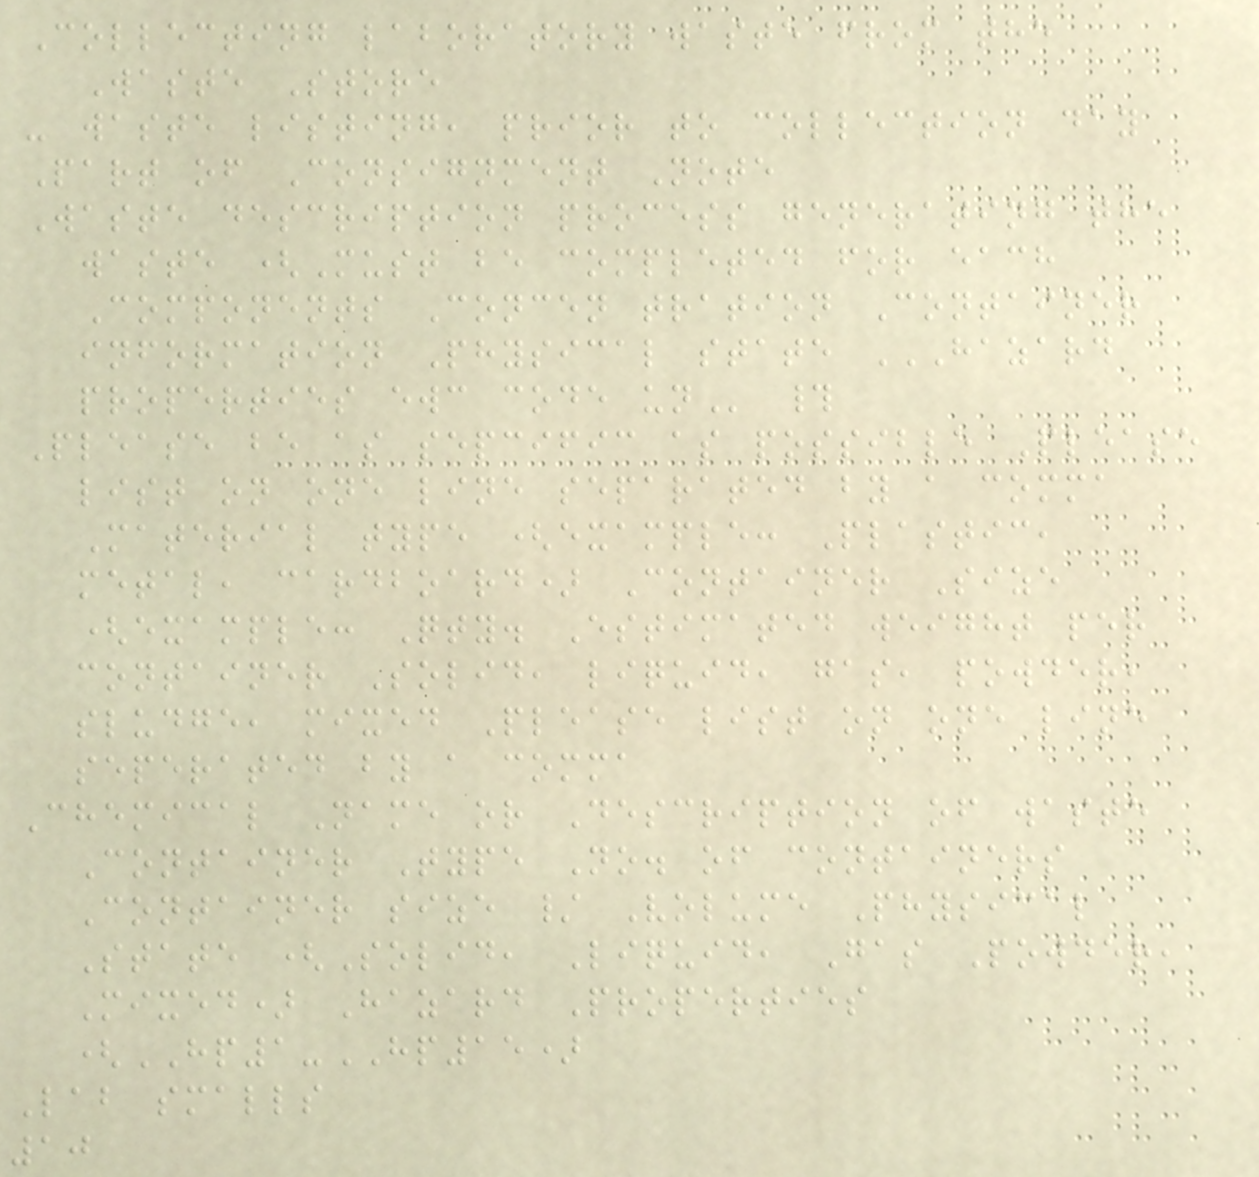Collecting laboratory waste from the
Waste Store
- waste listing, prior to collection day
Part of Consignment Note
Waste description process generating the
waste (Must be completed for each
Components Concen tration Container
information Physical state HAZARD
PROPERTIES EWC CODE UN #
Please be as sepcific as possible Please
list on one line separated by a comma
Material type (example: Plastic,
metal, cardboard) Container Size
(example: Qty. Estimated weight per
container Solid, liquid, gas, powder,
sludge, mixed Please list on one line
seperated by a comma
Chemical Name or Description of waste
Container Type No. of containers
Container size / Volume Physical
State (Solid, Liquid, Gas Powder,
Mixed) Hazard Properties
(HP1-HP15)
Lab smalls
10
